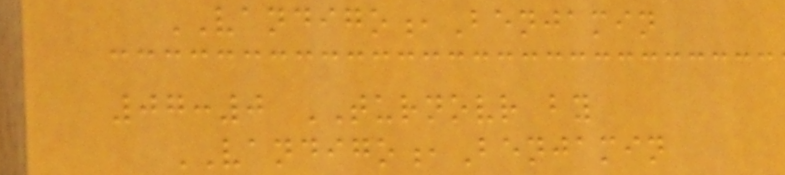VANDIGO,Benjamin
07:0 TURNOVR by
VANDIGO,Benjamin
